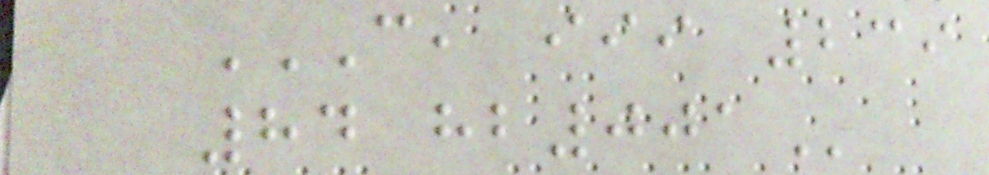C, III 239
84 HB001
